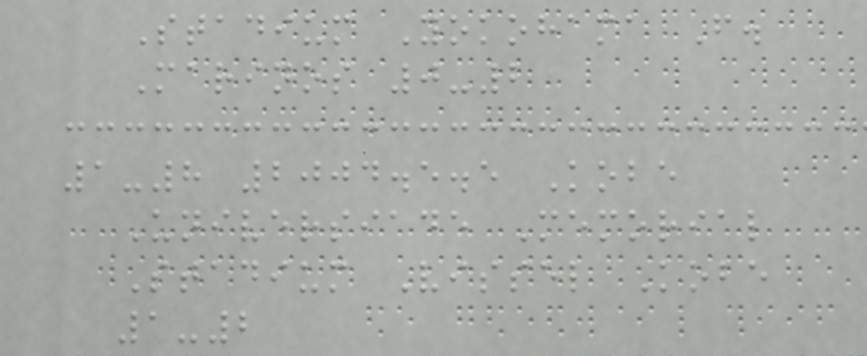Stadium Yokohama F.
Marinos 0-2
1-8 2004.5.5 Kobe
Universiade Memorial
Stadium Vissel Kobe
1-2
